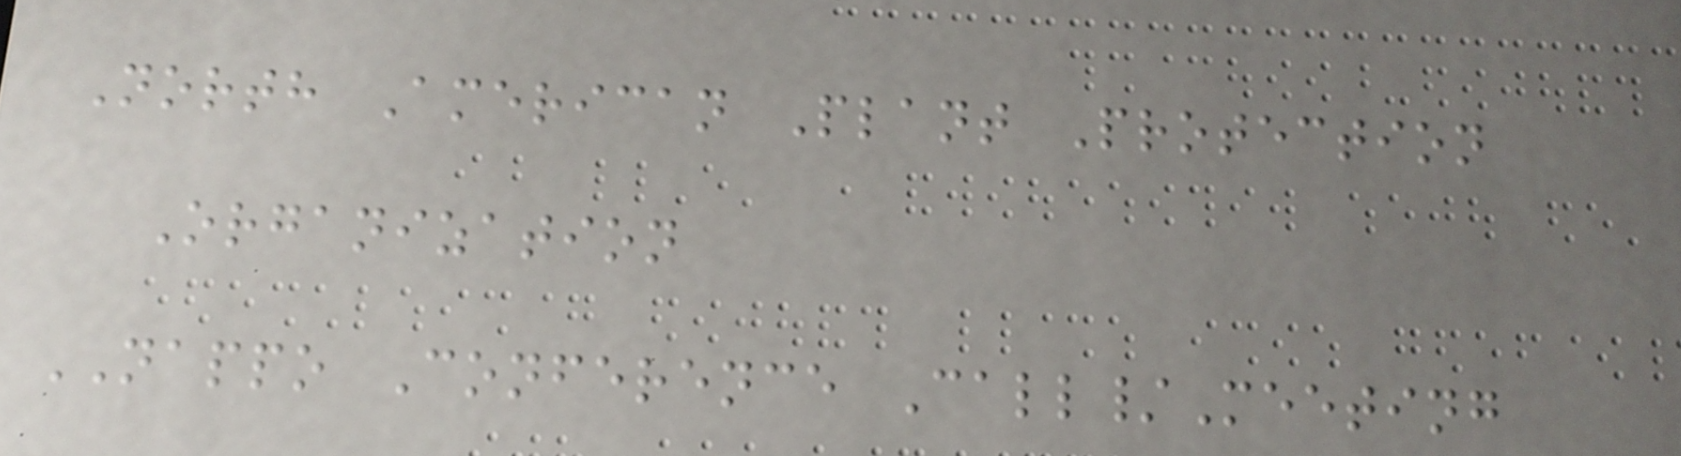North American Plant Protection
Organization
NAPPO Conference Call/Meeting
